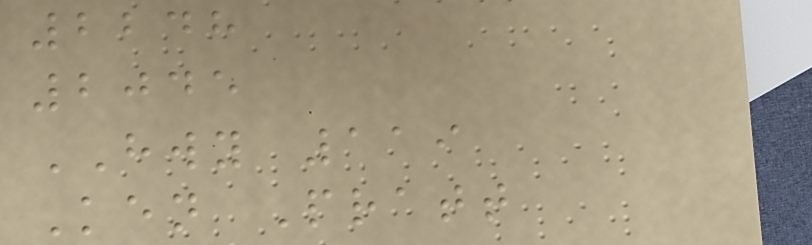2248
2045
HWY 119
Ken Pratt
